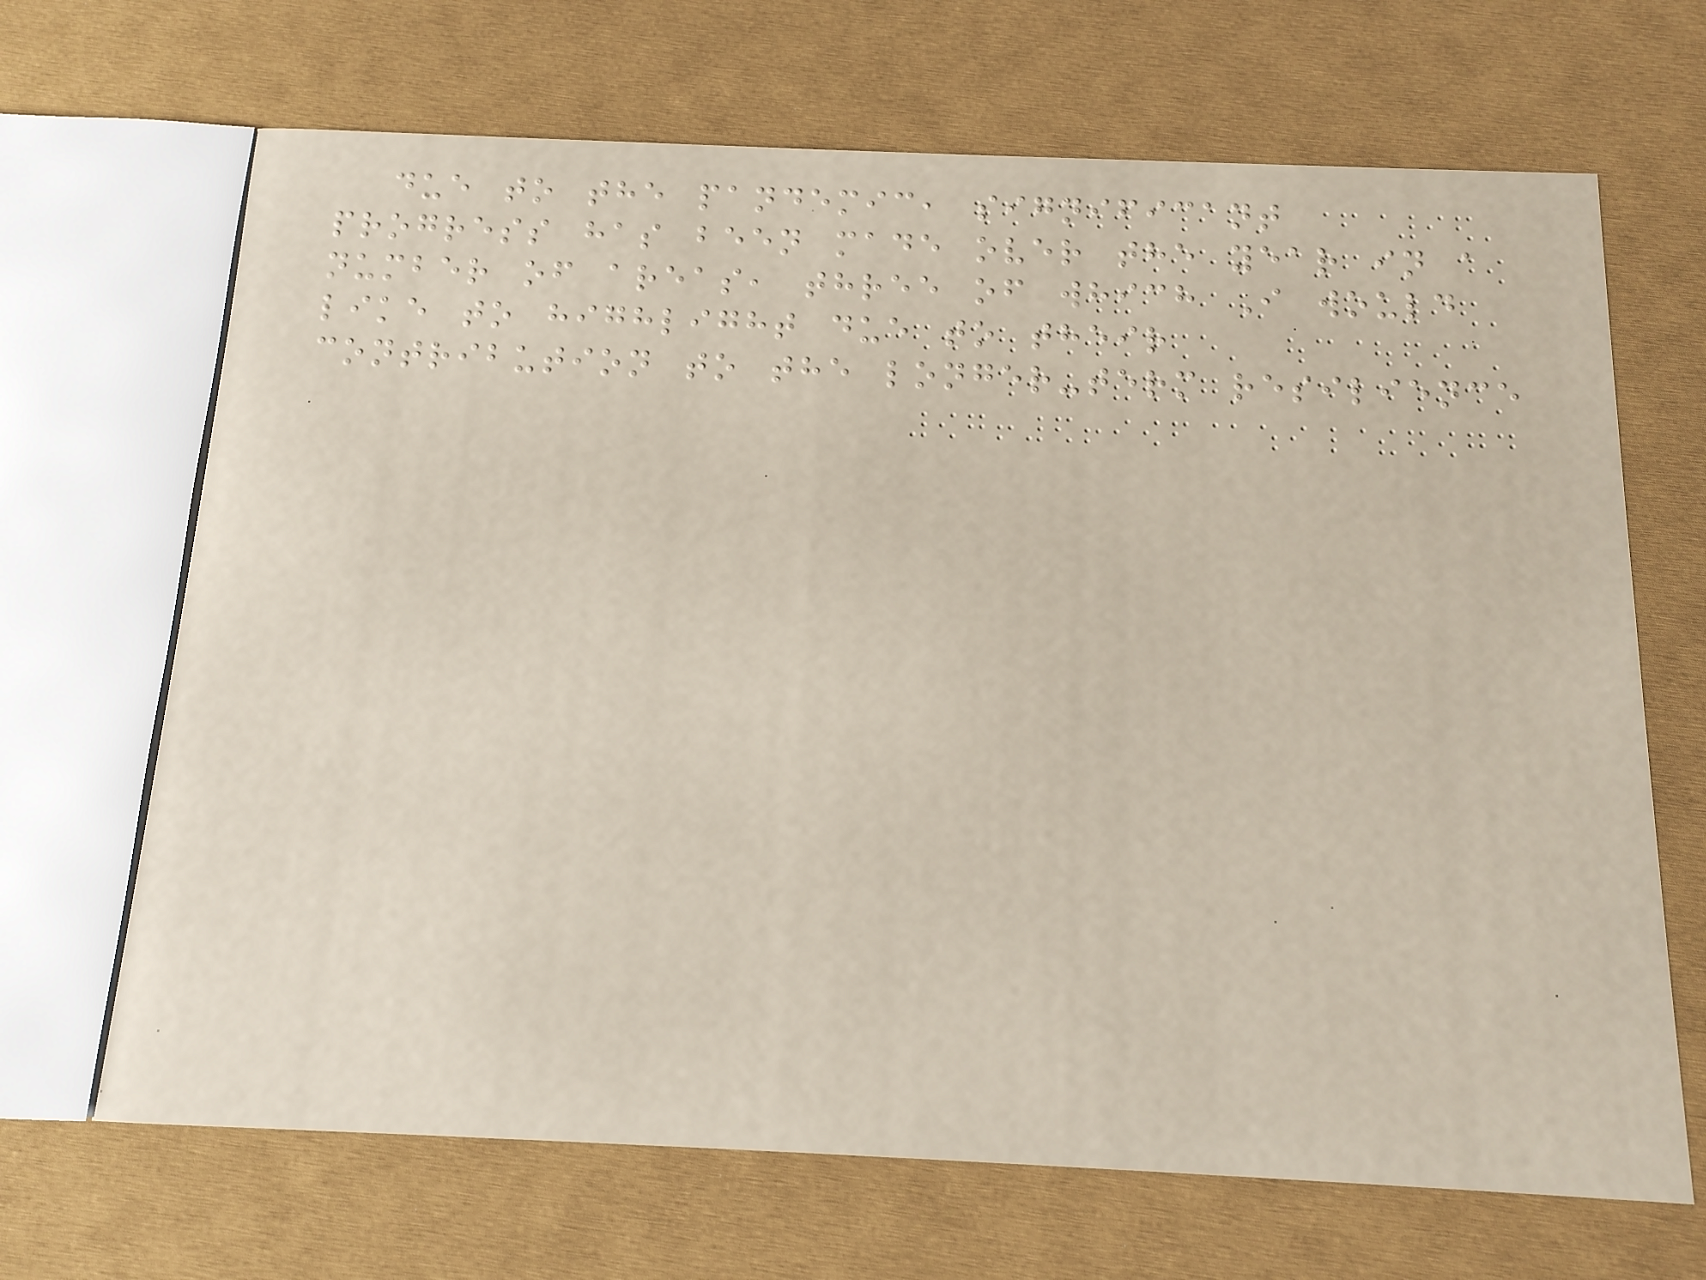due to the pandemic, significant
progress has been made over the year in a
number of areas, three of which I would
like to highlight due to their
contribution to the longer-term resilience
